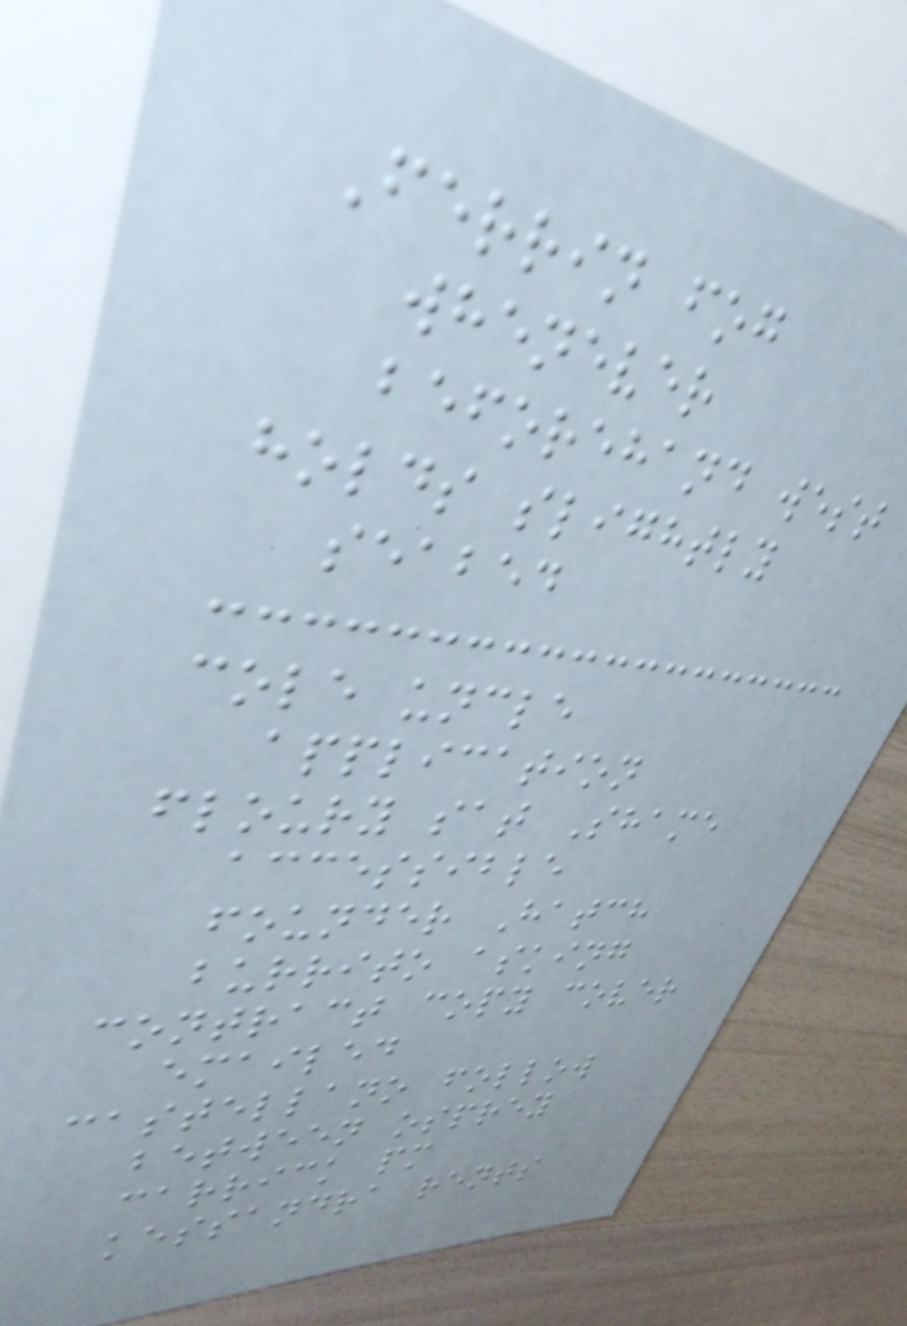Ferrin fog
whenever
beforehand west
holds slightly
seabed
cole uncle
application
floury sat Shame
accessible
founder Hatch
burrito asking
contract copy cover
emailed
castellano follow
between osprey
carrick pm
kessandra rents
